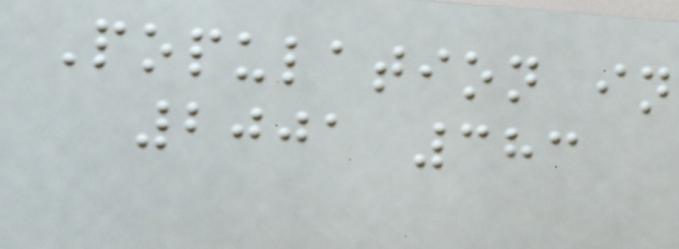Population in
2001 383
